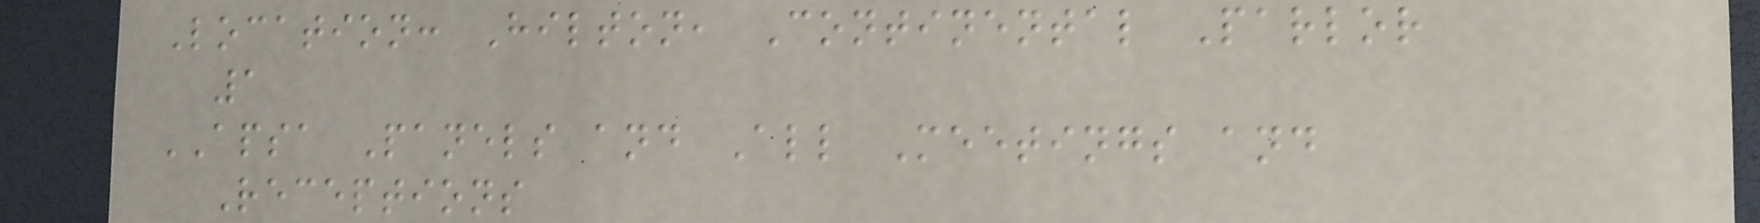Location: Hilton, Continental Parlor
1
APSA Panels and All Meetings and
Receptions
